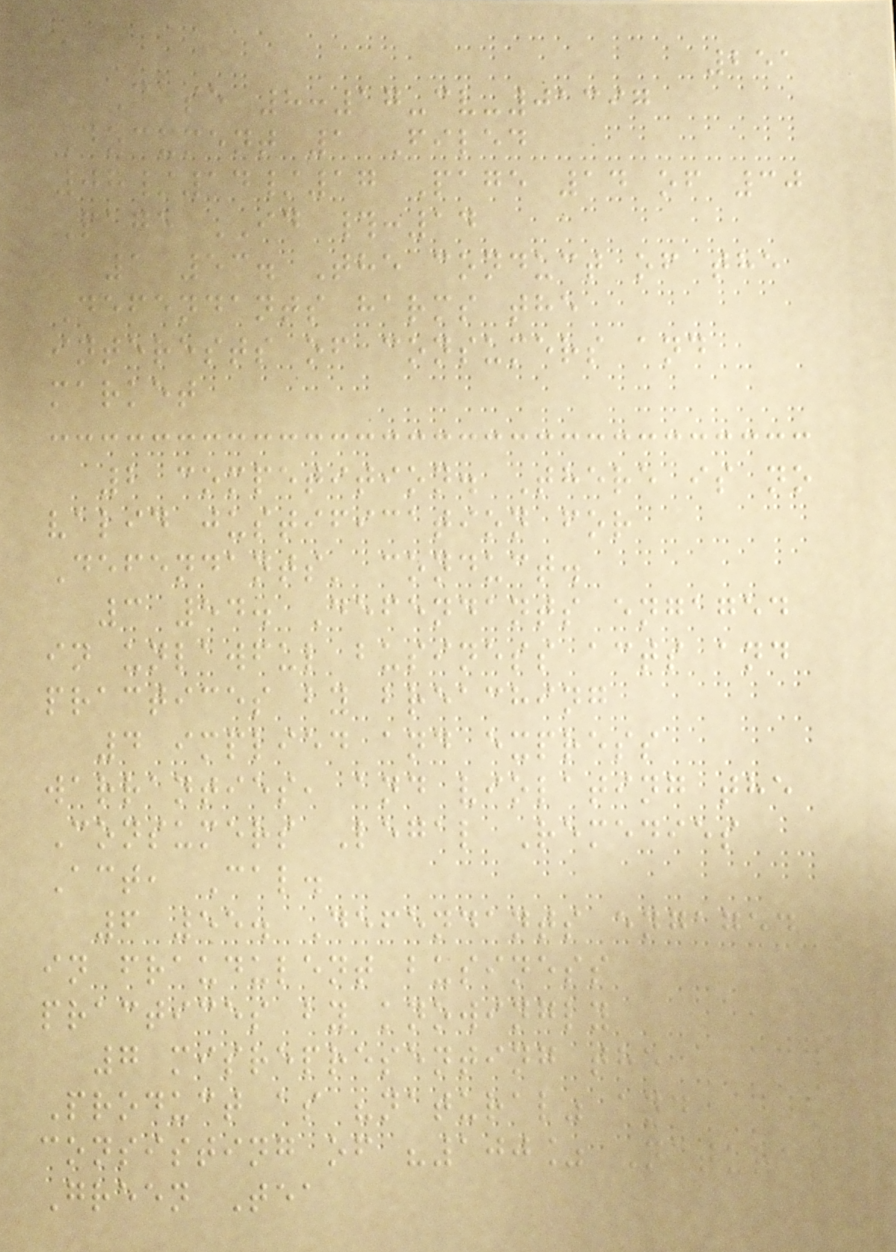251
Case 8:17-cv-01397
Document 1 Filed
08/14/17 Page 14 of 30
Page ID #:14
1 53. The conduct of the
Defendants harms the
interests of consumers and
market
2 competition. There is no
valid justification for
Defendants' conduct.
3 54. Defendants engaged
in unlawful business acts and
practices by breaching
4 implied and express
warranties, and violating the
Consumers Legal Remedies
Act, Cal.
6 55. Defendants engaged
in fraudulent business
practices by knowingly
7 misrepresenting the
Product as "natural" and
consisting of "100% Natural
Green Tea
